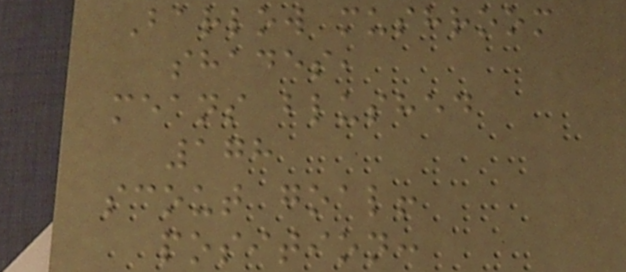Barlow mushroom
shades,
means blushed
178
scout goal!
position:
